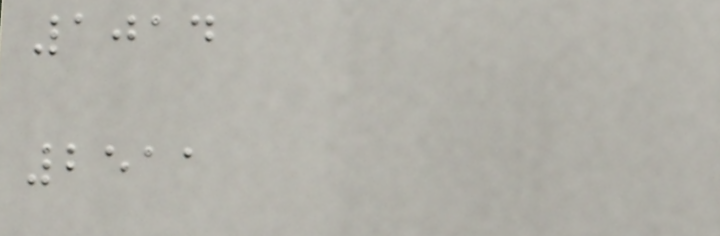1014
2511
